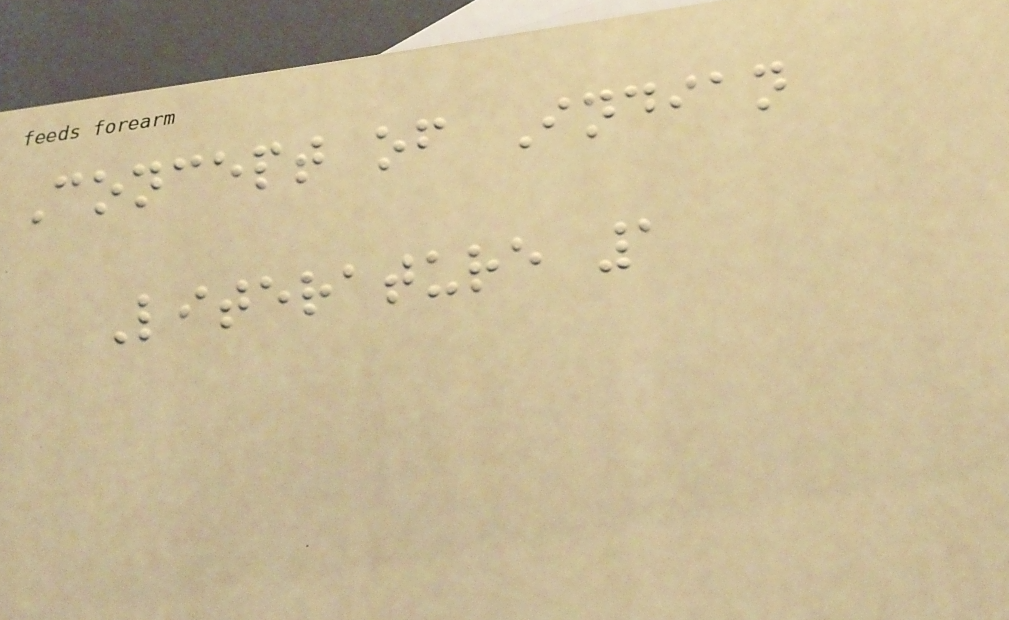Concept of Indian
Literature 1
